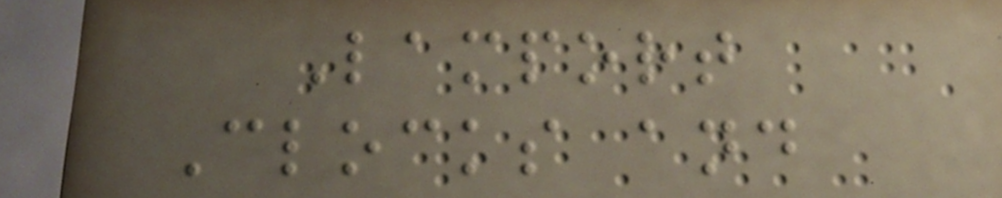Lamport
Clocks and
